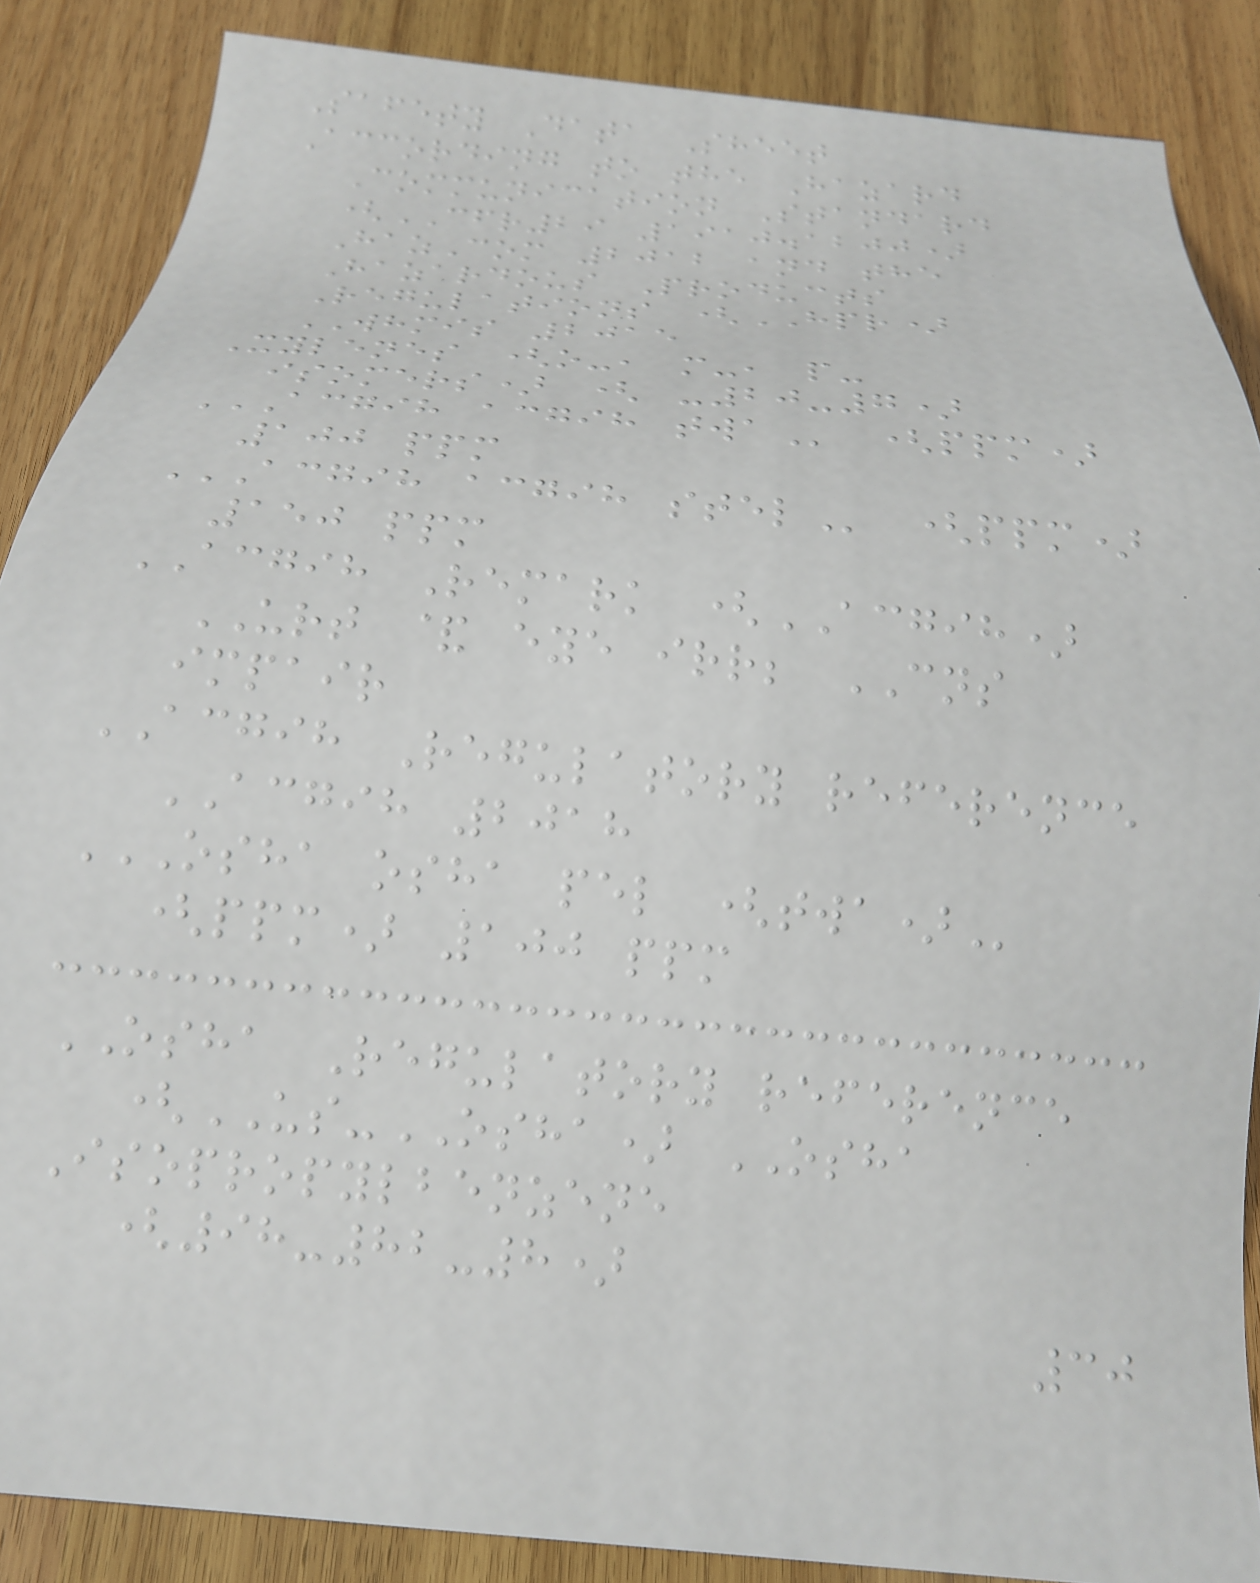Safety Data Sheet
According to the Hazard
Communication Standard
(CFR29 1910.1200)
HazCom 2012 and the
Hazardous Products
Regulations (HPR)
WHMIS 2015
Xylenes (o-, m-, p-
isomers) ( -20-7)
ACGIH ACGIH TWA (ppm)
100 ppm
ACGIH ACGIH STEL (ppm)
150 ppm
ACGIH Remark (ACGIH)
URT & eye irr; CNS
impair
ACGIH Regulatory reference
ACGIH 2018
OSHA OSHA PEL (TWA)
(ppm) 100 ppm
OSHA Regulatory reference
(US-OSHA) OSHA
Isopropylbenzene
(98-82-8)
30
